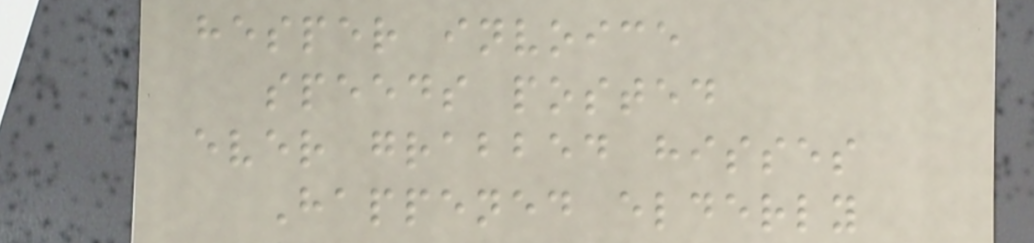hesper invoice
speeds posted
ever grabbed hisses
Happened elderly
